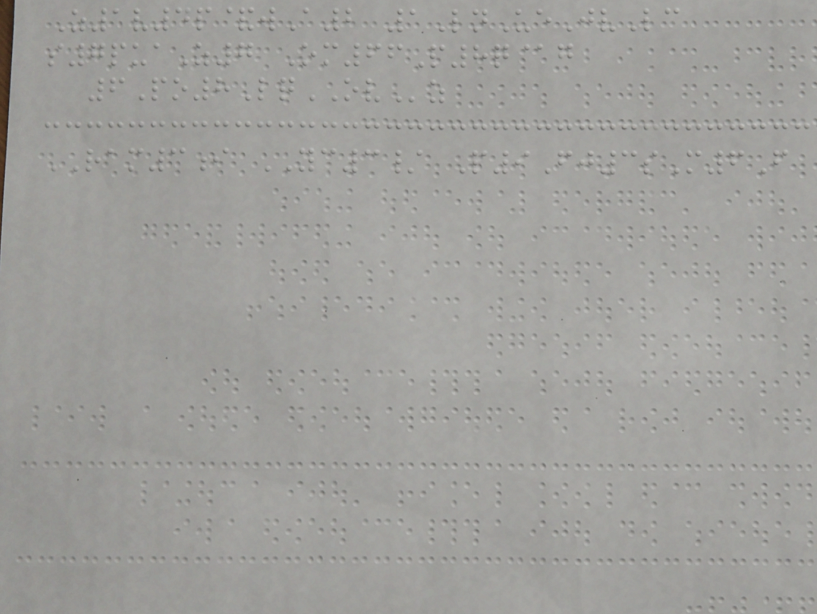Z1v4p&wA2 1LnUeJvLc
s7puaZ7 Om66P8q@g
6Po8LqOVz
RAM3i YC3/ P9Fj3sM6F
